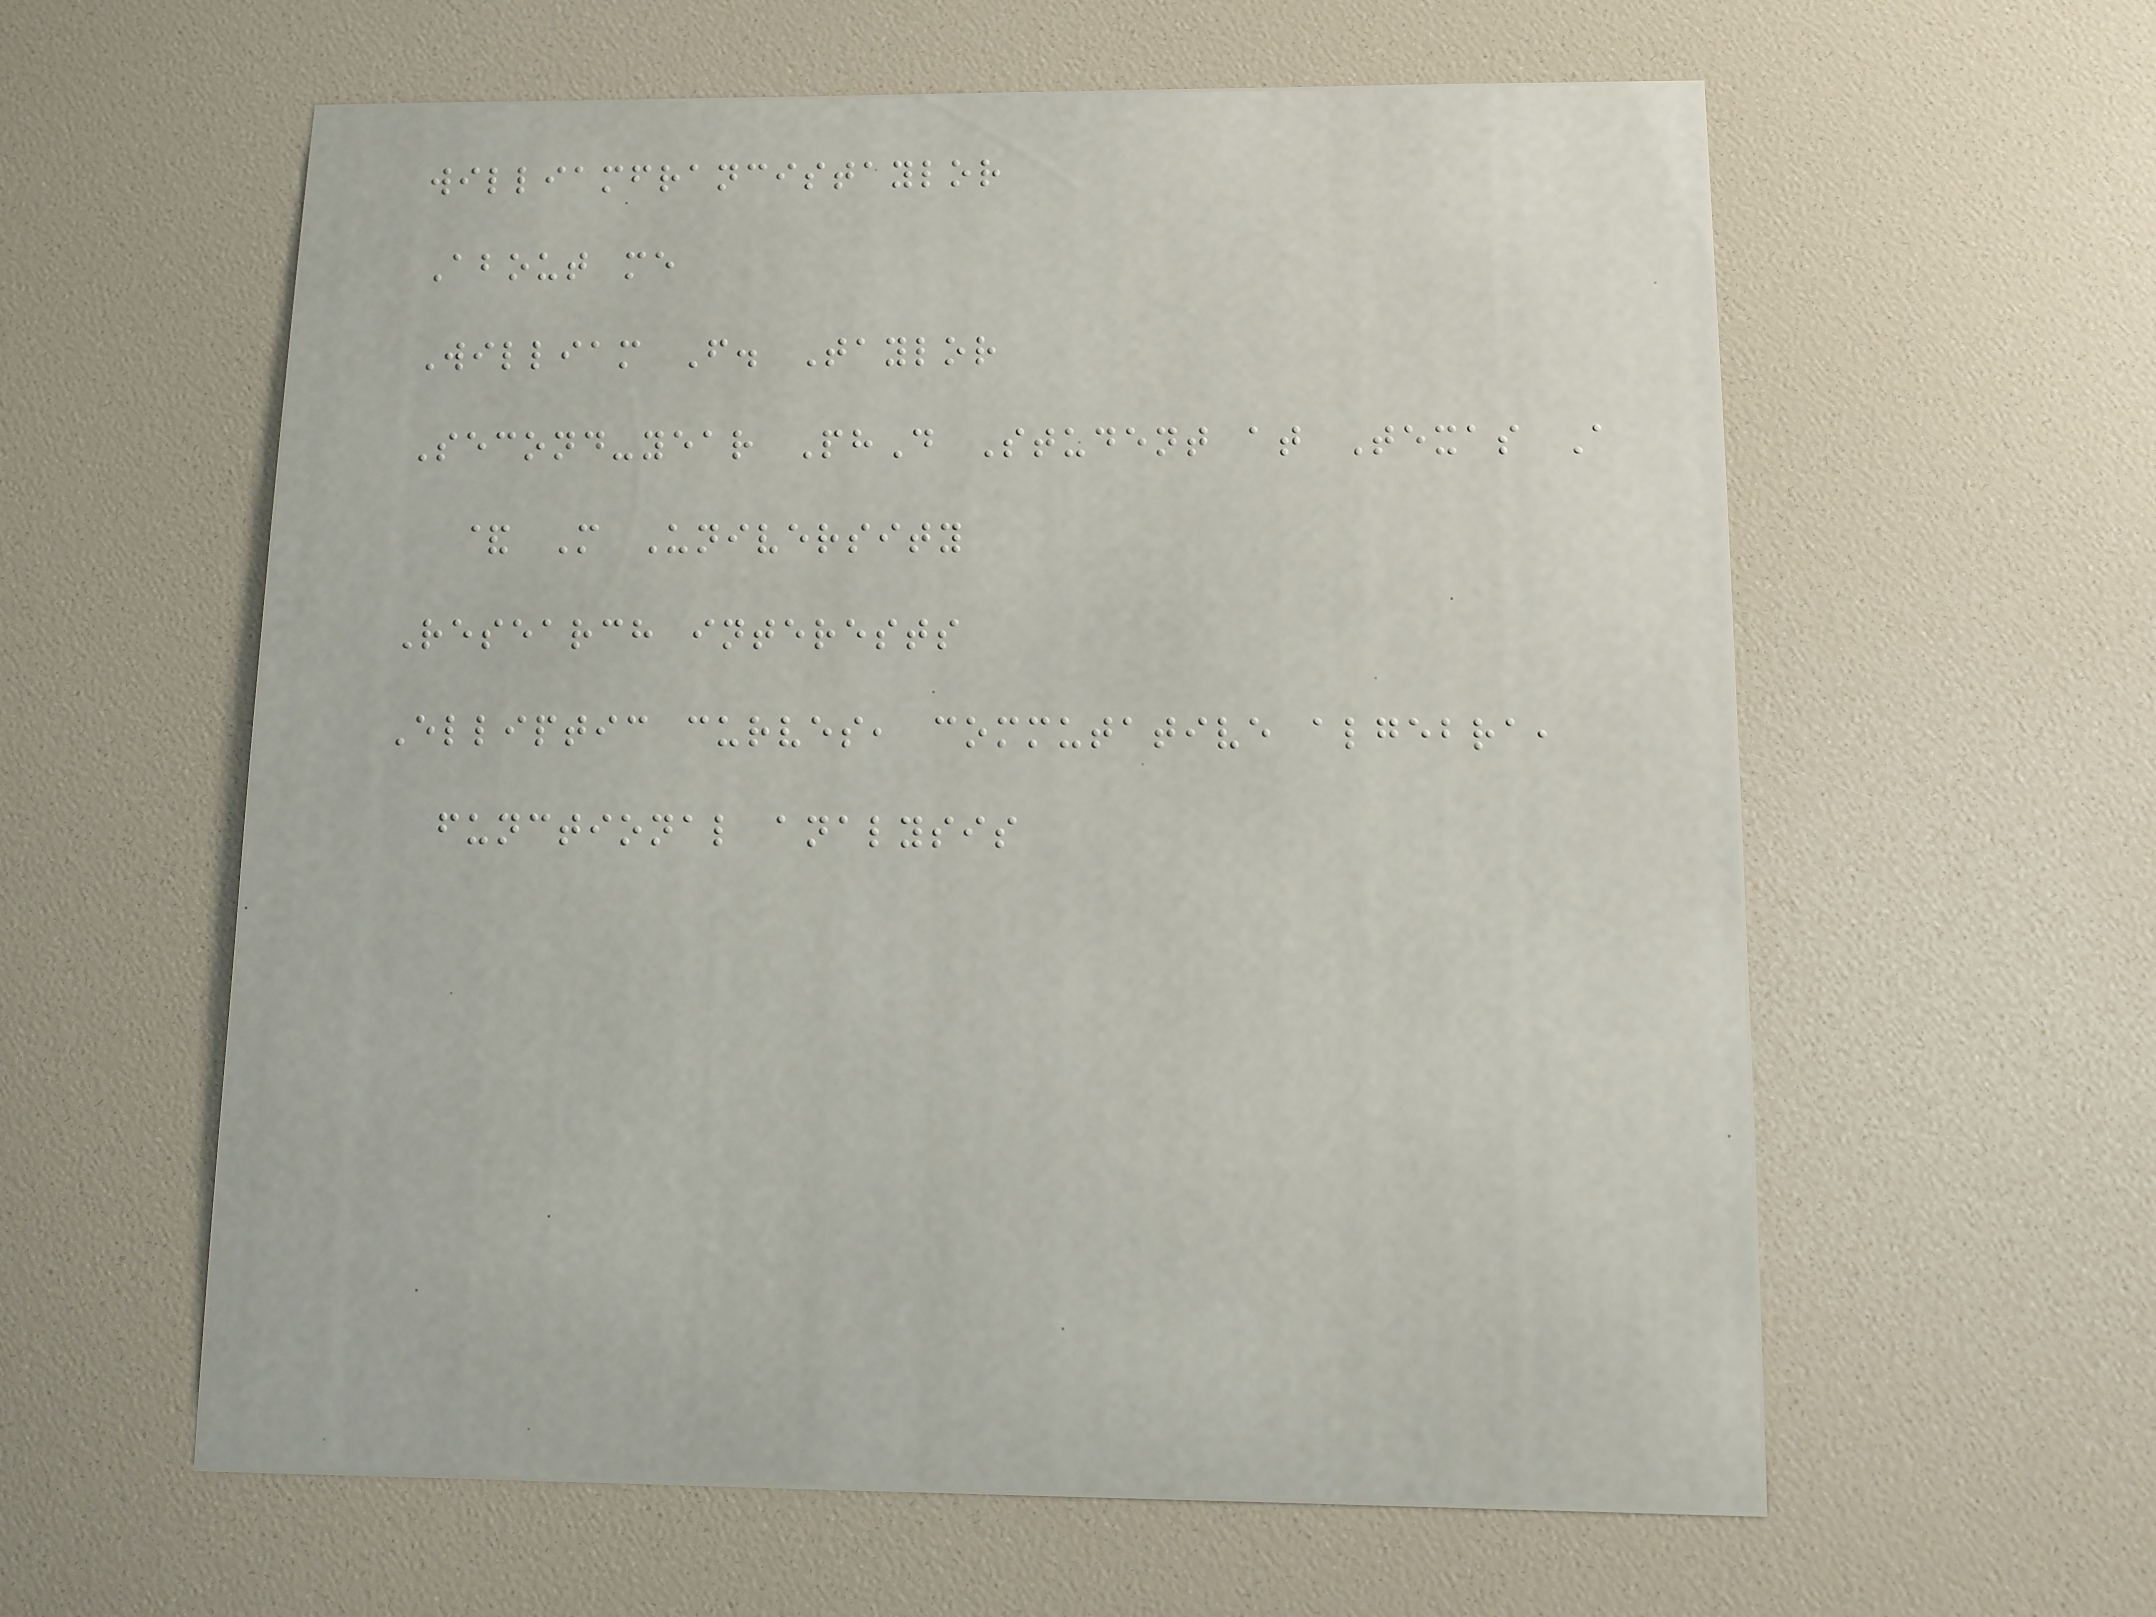williamfrancistaylor
About me
William F. Taylor
Second-year PhD Student at Texas A
& M University
Research interests
Elliptic curves, commutative algebra,
functional analysis
